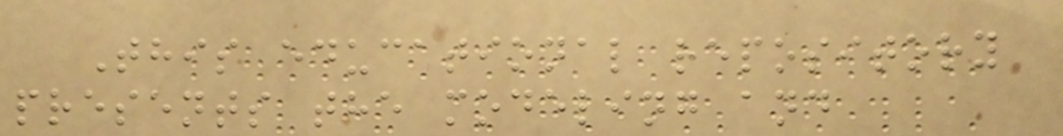This educational repository
presents the modeling and
